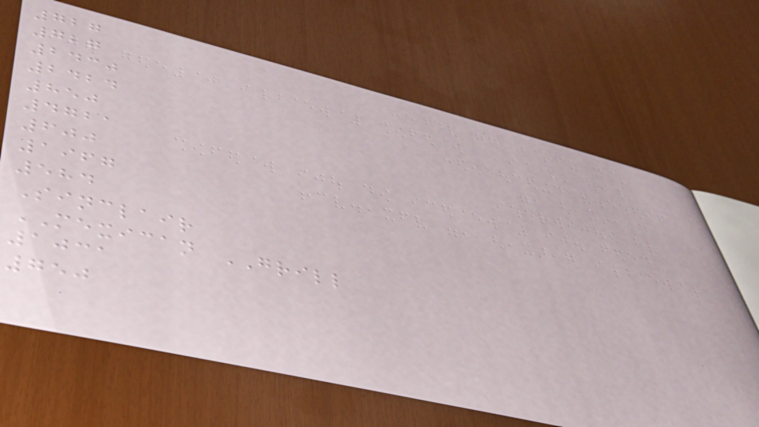727
727
2430
2424
850
4721
600
1967
584
Sinclair
MEXICAN GRILL
1031
750
